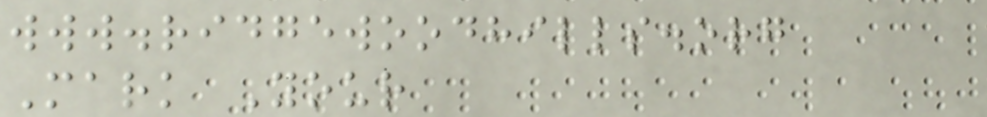www.ridgewoodhills.org
Mark Your
